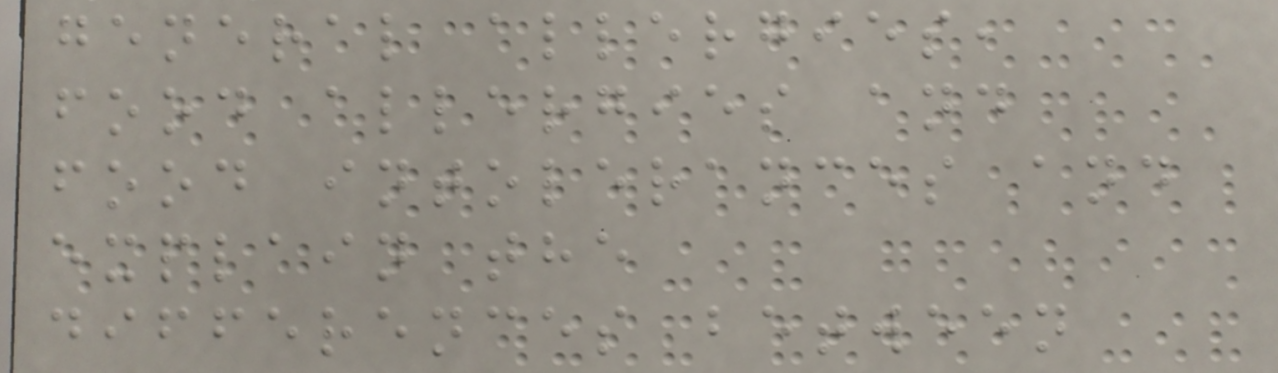general allergies,
food allergies and
food intolerances and
explain the
differences between
